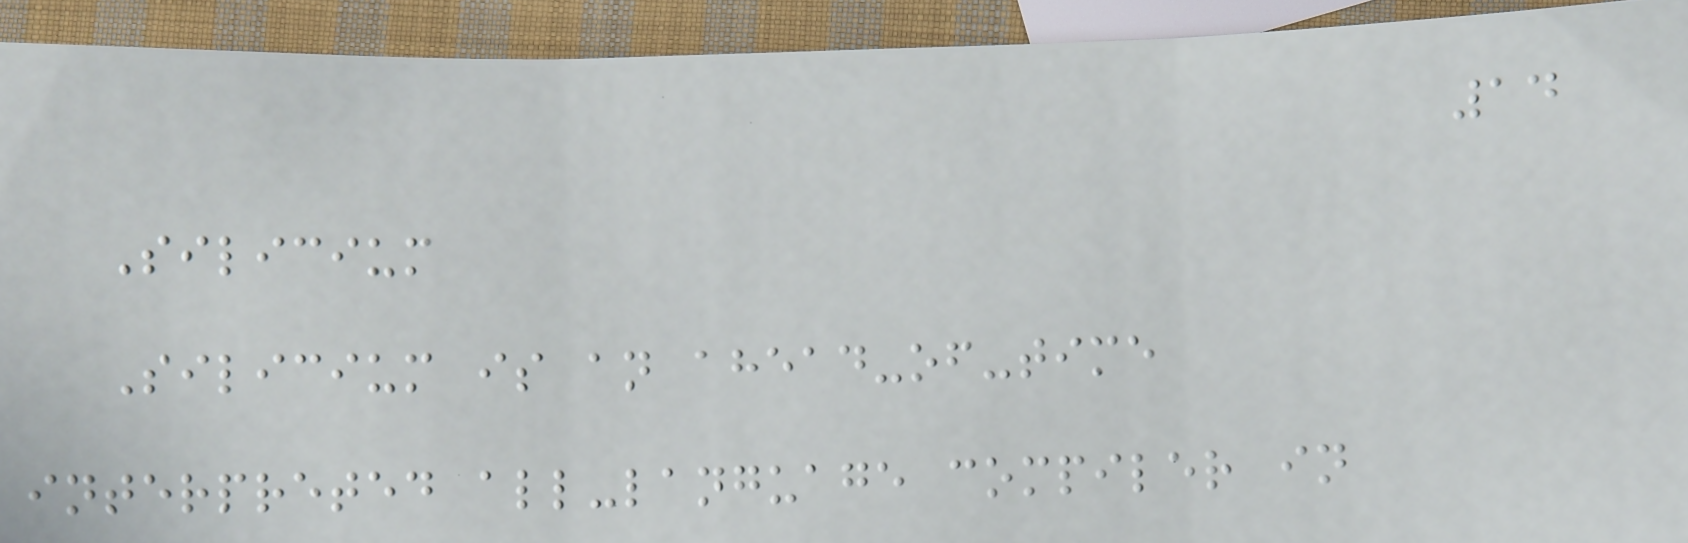14
Silicium
Silicium is an ahead-of-time
interpreted all-language compiler in
